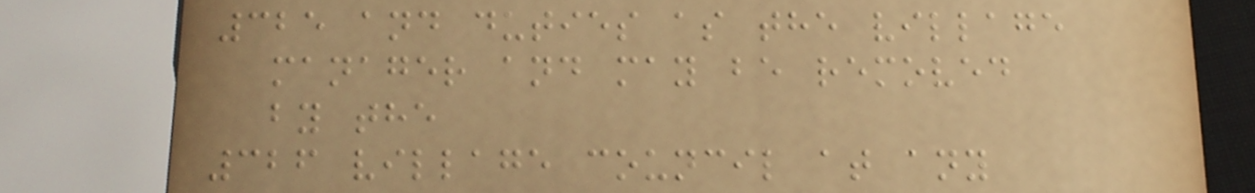325 and duties as the village
manager and may be removed
by the
326 village council at any
